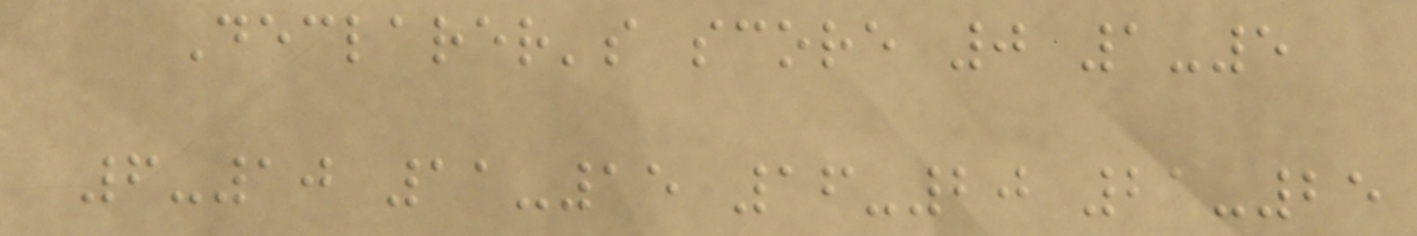Declarer's score 0 1-5
6-10 11-15 16-20 21-25
